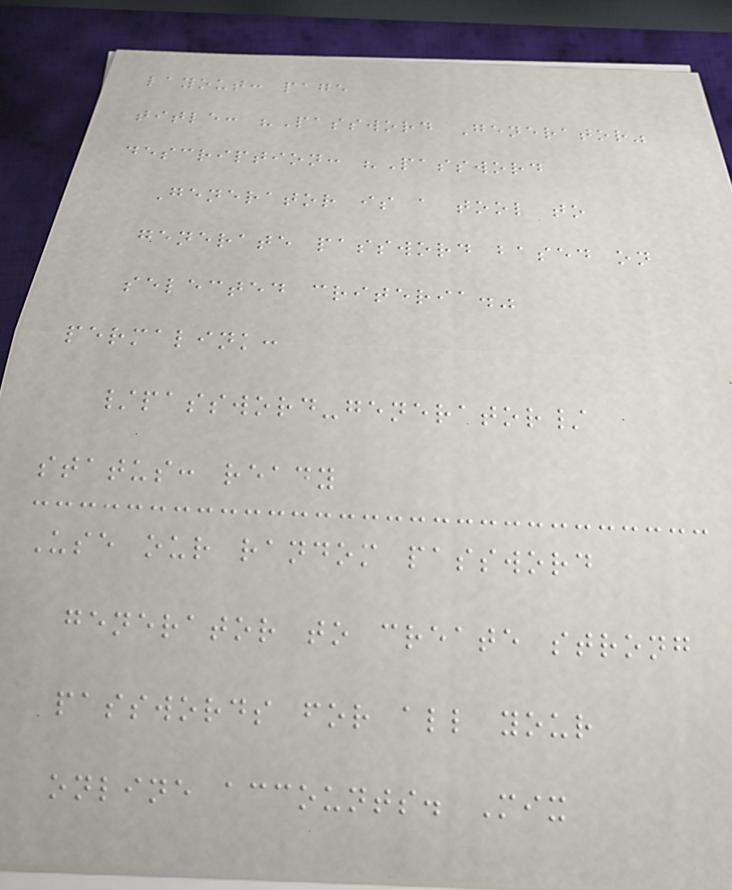layout: page
title: "Password Generator"
description: "Password
Generator is a tool to
generate password based on
selected criteria."
permalink:
/password-generator/
status: ready
Use our random password
generator to create strong
passwords for all your
online accounts. Mix
